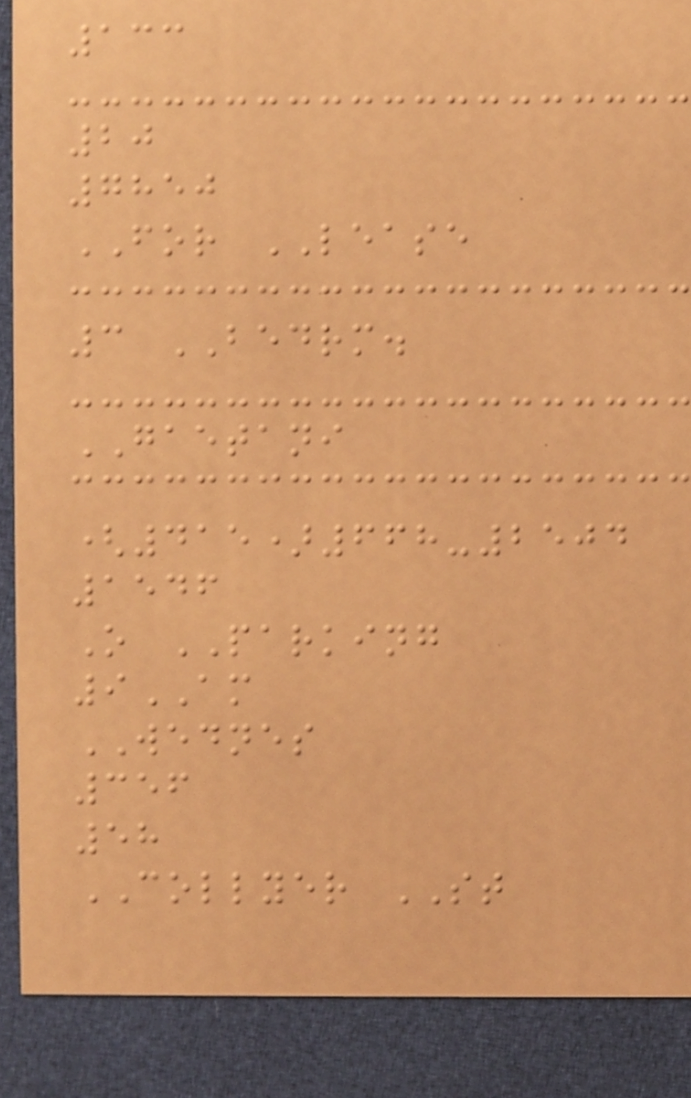133
20
7850
FOR LEASE
3 BEDRM.
GAETANI
(415)668-2504
1546
O PARKING
9AM
WEDNES
356
58
COLLYER ST
